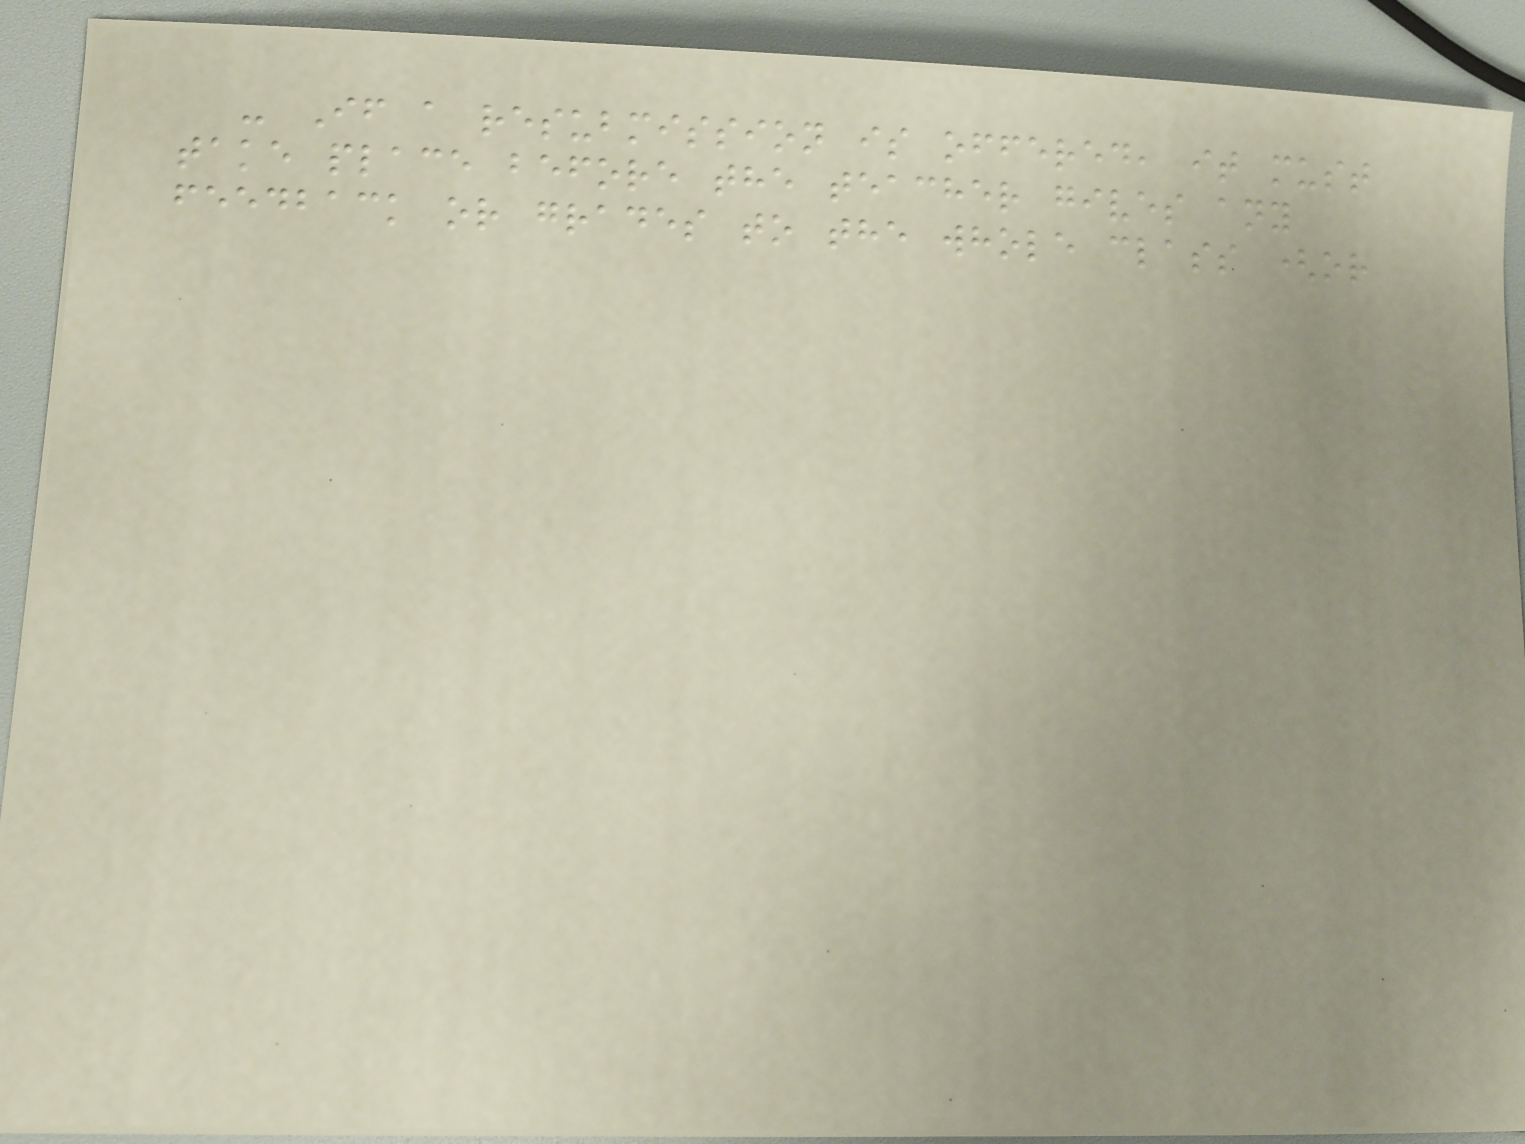- If a resubmission is offered, it must
take place before the teacher gives any
feedback or grades to the whole class (or
